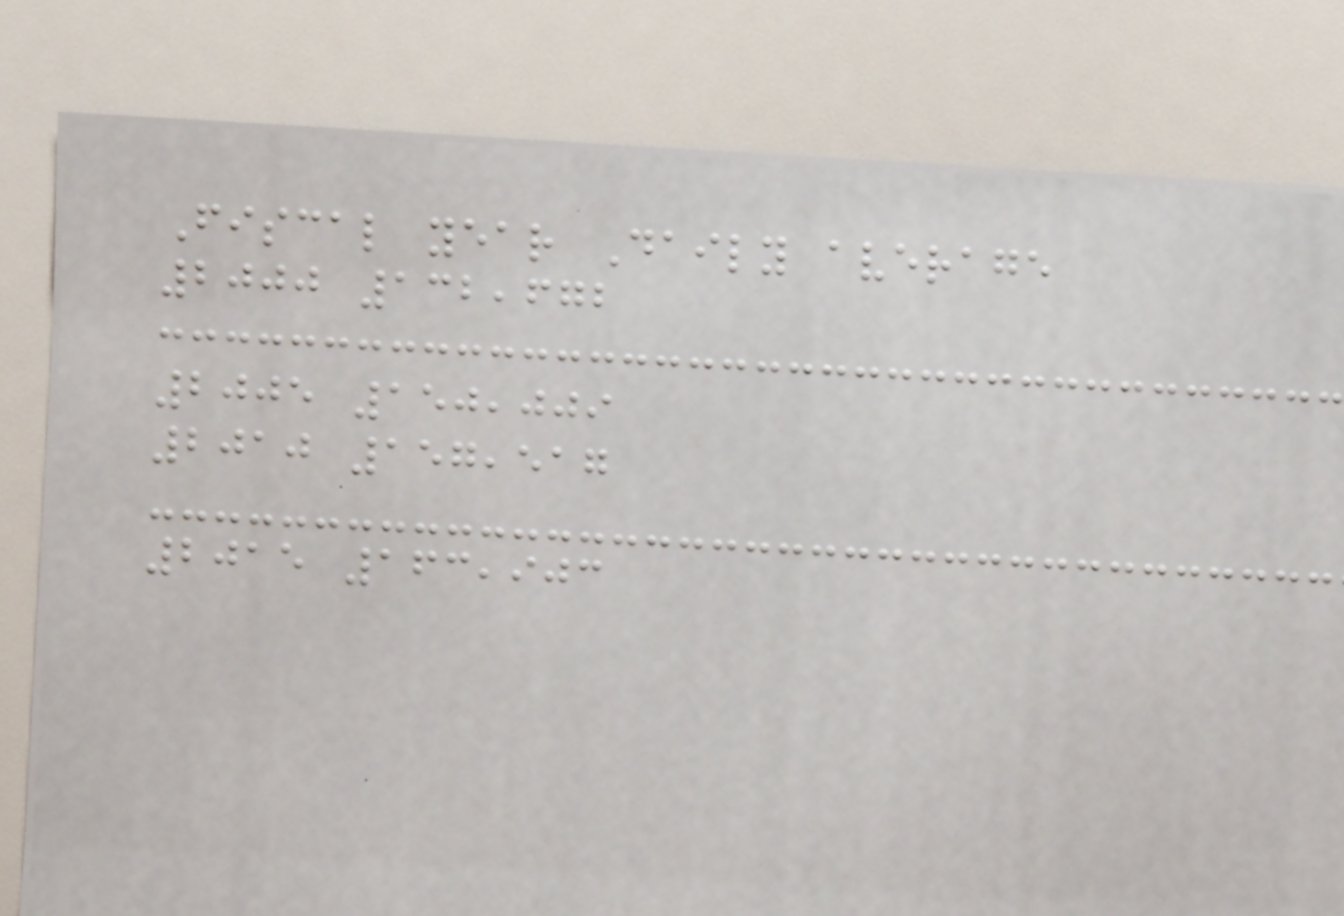Fiscal year Daily average
2000 132,672
2005 150,009
2010 157,517
2015 163,903
